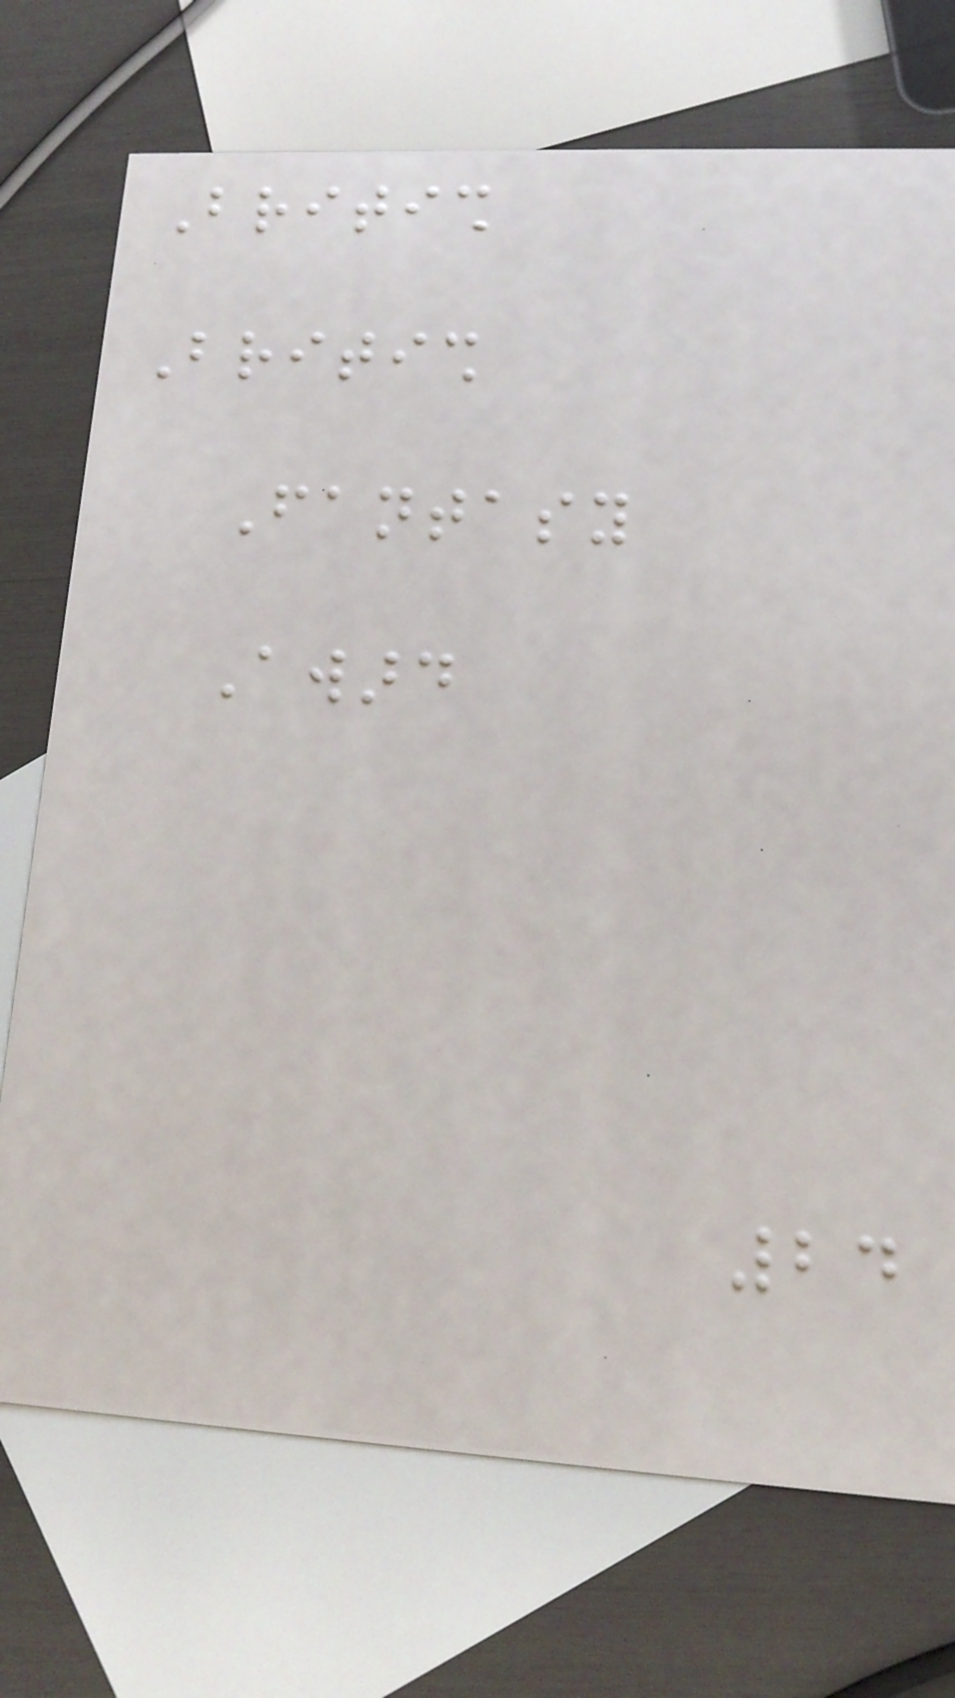British
British
Fantasy
Award
24
